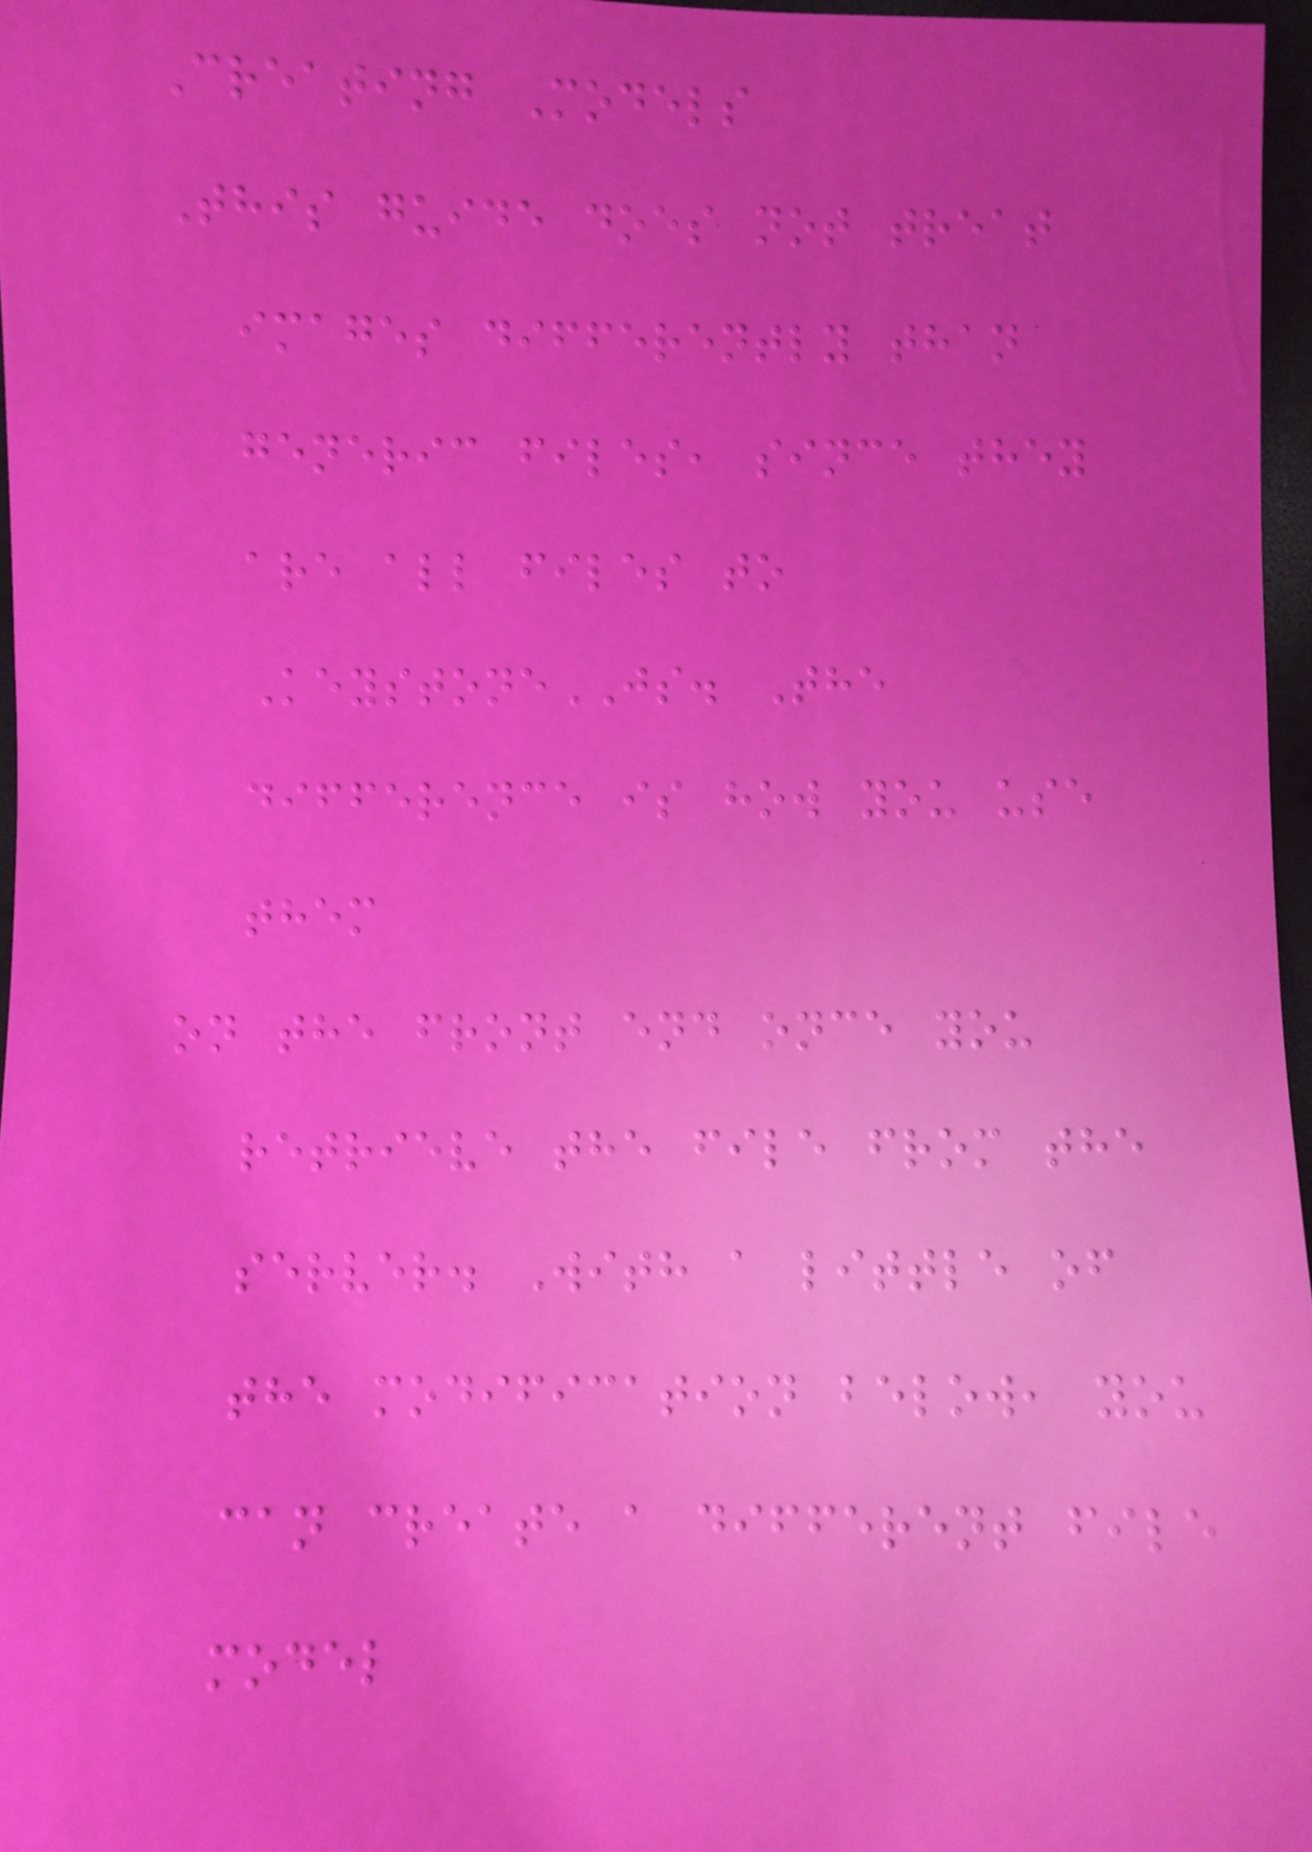Creating Models
This guide does not treat
images differently than
generic files, since they
are all files to
KeystoneJS. The
difference is how you use
them
on the front end once you
retrieve the file from the
server. With a little of
the modification below, you
can create a different file
model
